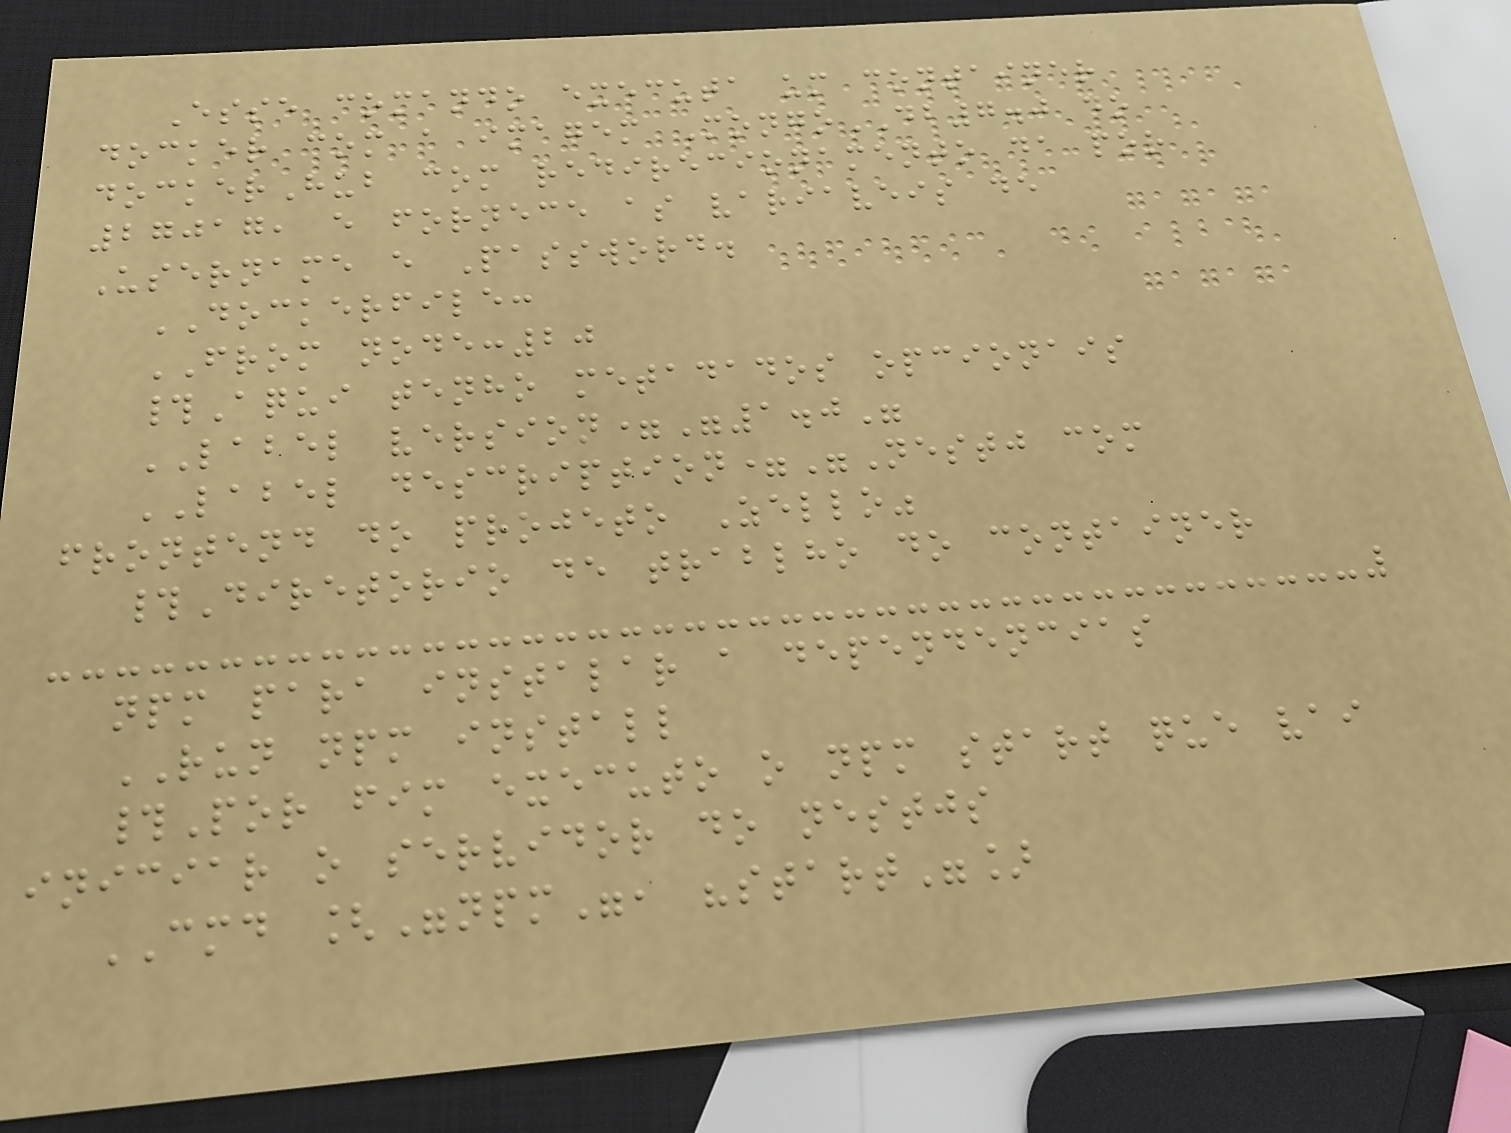Esse comando executa um container
docker com a imagem MongoDB7.0 do
dockerHub com redirecionamento da por
27017, e fornece as variaveis de
Username e Password.
DOCKERFILE:
FROM node:20
#Aqui tenho metadados opcionais
LABEL version="1.0"
LABEL description="Nestj com
frontend do projeto Zello"
#Diretorio de trablho do container
npm para instalar a dependencias
RUN npm install
#Por fim executo o npm start que vai
iniciar o servidor do nestjs
CMD ["npm", "start"]
